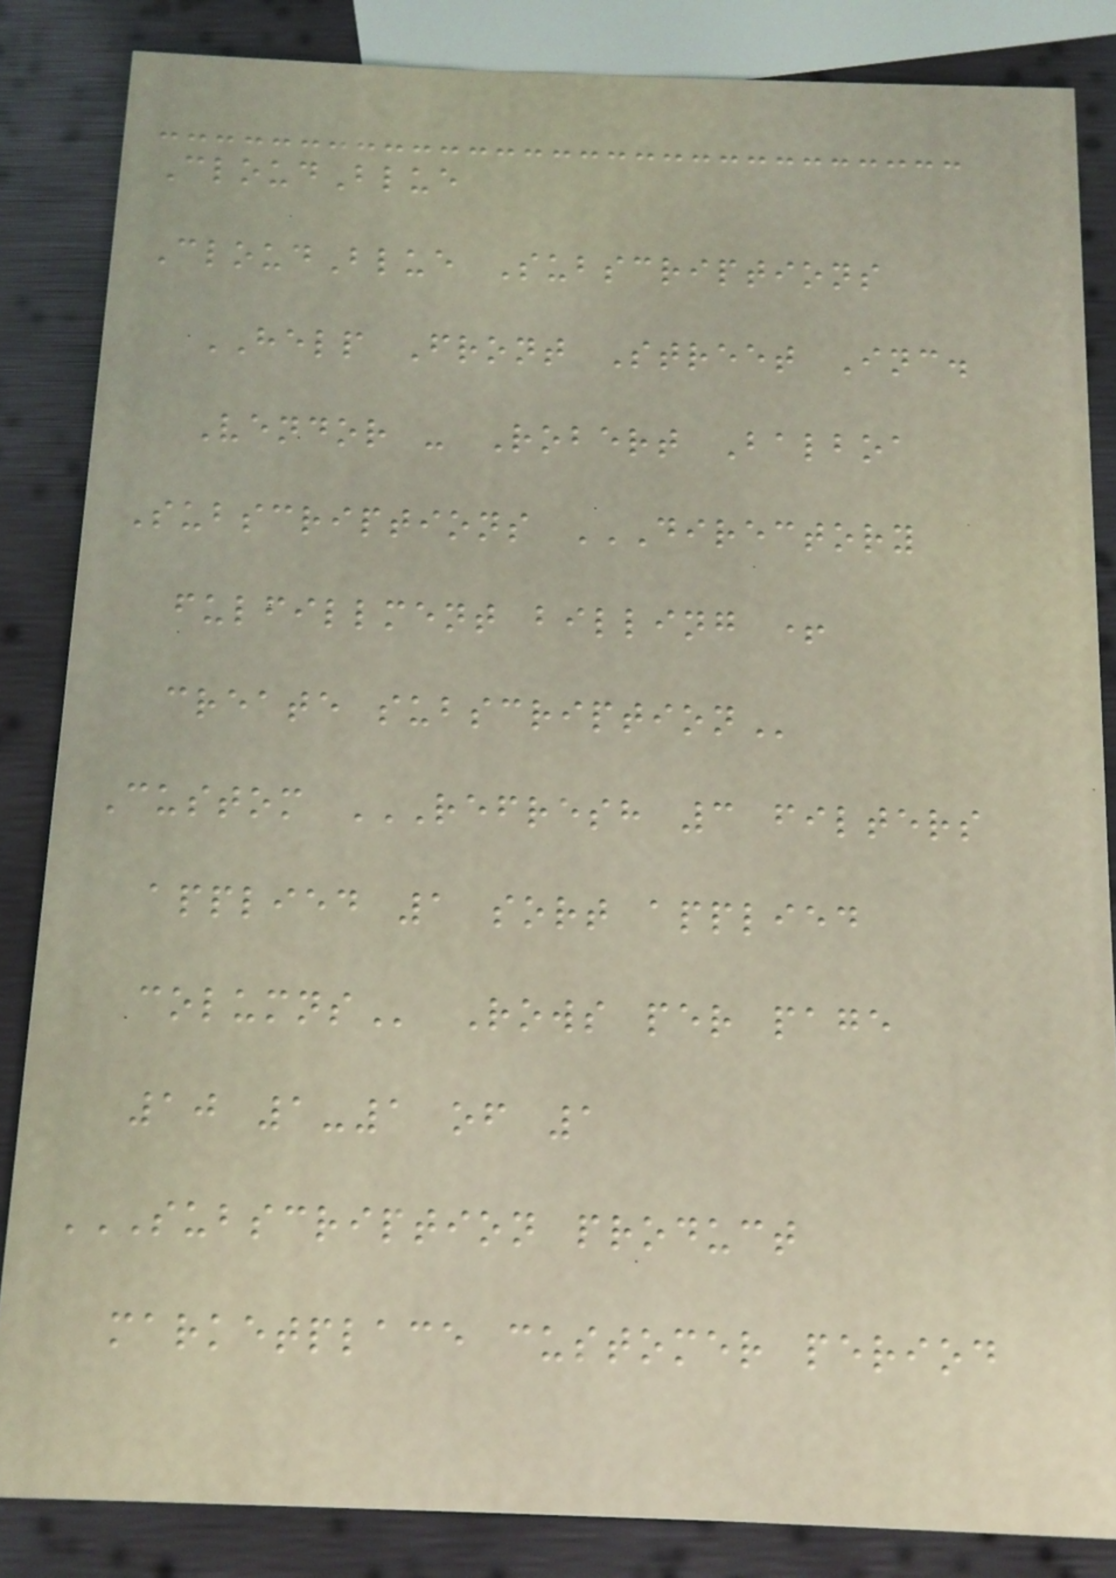CloudBlue
CloudBlue Subscriptions
HELP Front Street Inc.
Vendor - Robert Balboa
Subscriptions DIRECTORY
FULFILLMENT BILLING +
CREATE SUBSCRIPTION
Custom REFRESH 3 FILTERS
APPLIED 1 SORT APPLIED
COLUMNS Rows per page
10 1-1 of 1
SUBSCRIPTION PRODUCT
MARKETPLACE CUSTOMER PERIOD
